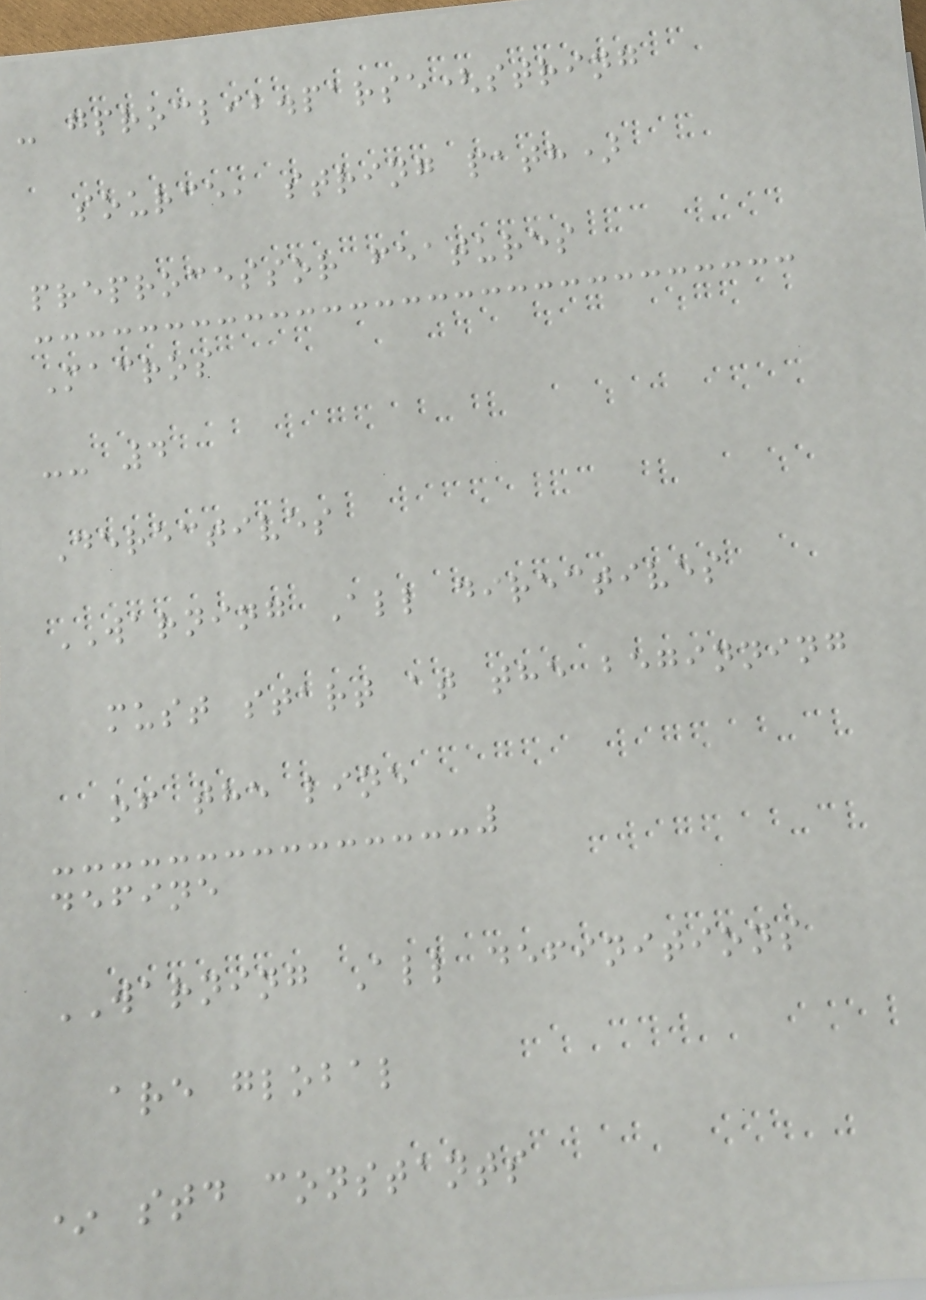- gproclib.parse(string
source, string path)
preprocessor features
Macros
-- 4
Derectives
WARNING All directives
must start at the beginning
of the line
define
WARNING All definitions
are global
* std constants
